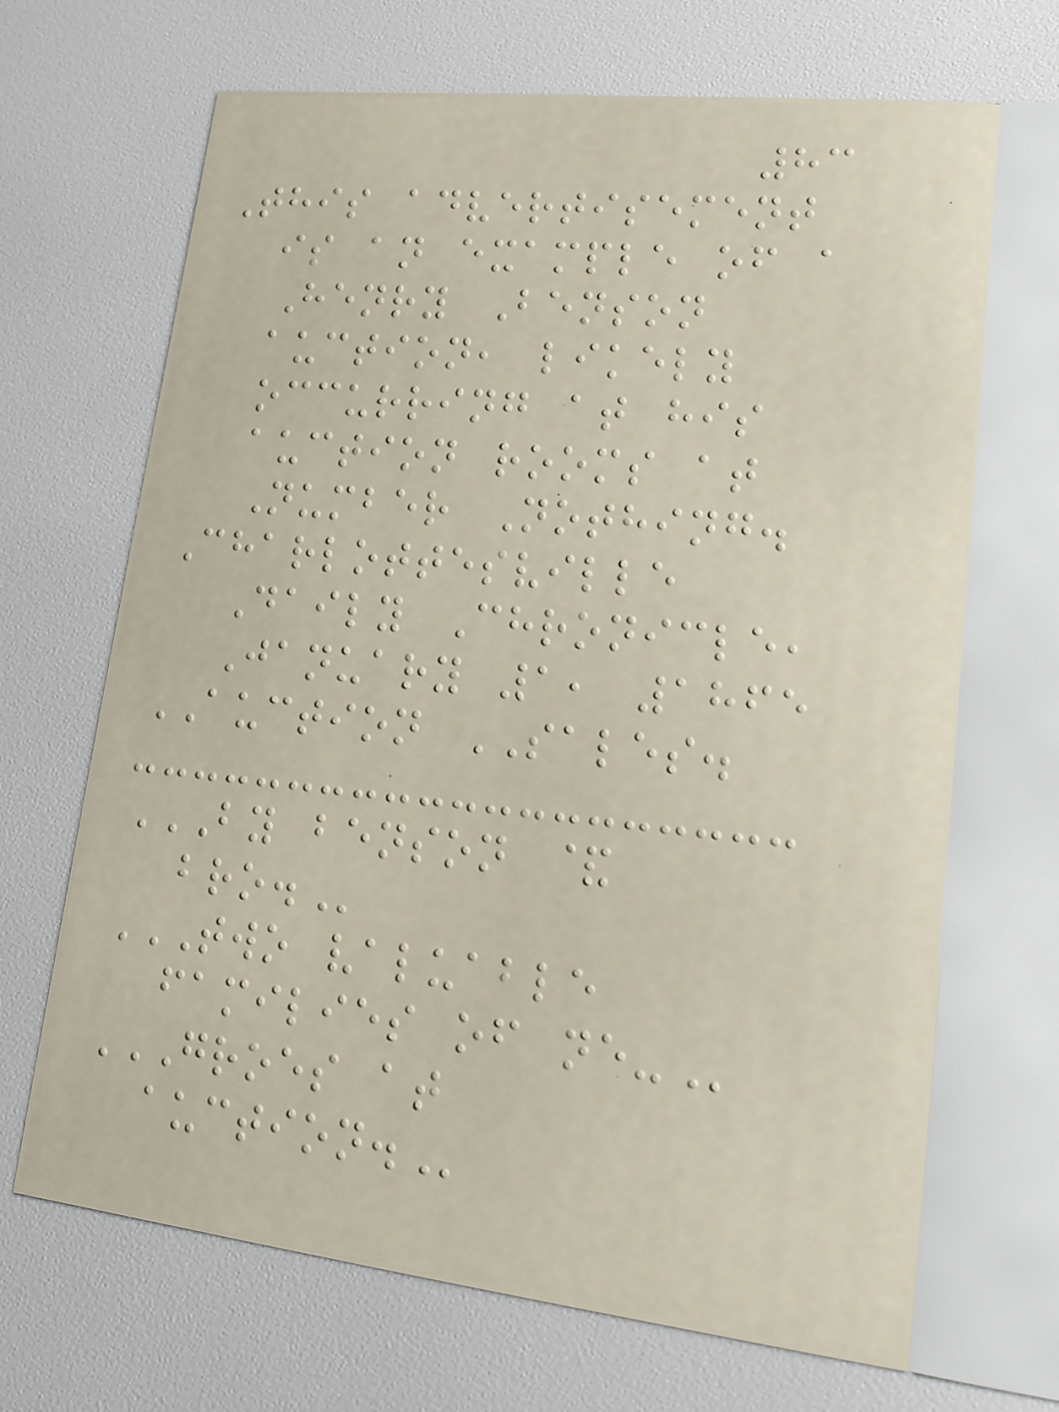83
This advertisement
is an example of a
Henry Benson
auction, likely
occurring at his
auction rooms at
Number Nothing.
Charlottesville
Daily Chronicle,
January 1, 1865
AUCTION SALES.
BY BENSON &
BRO.
TWO VALUABLE
FAMILIES OF NE-
GROES AT
AUCTION.
